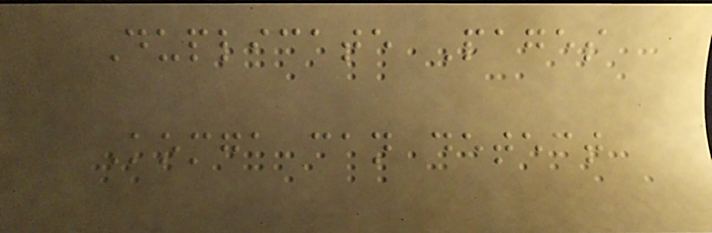Duplicate Pages
Komga can detect
